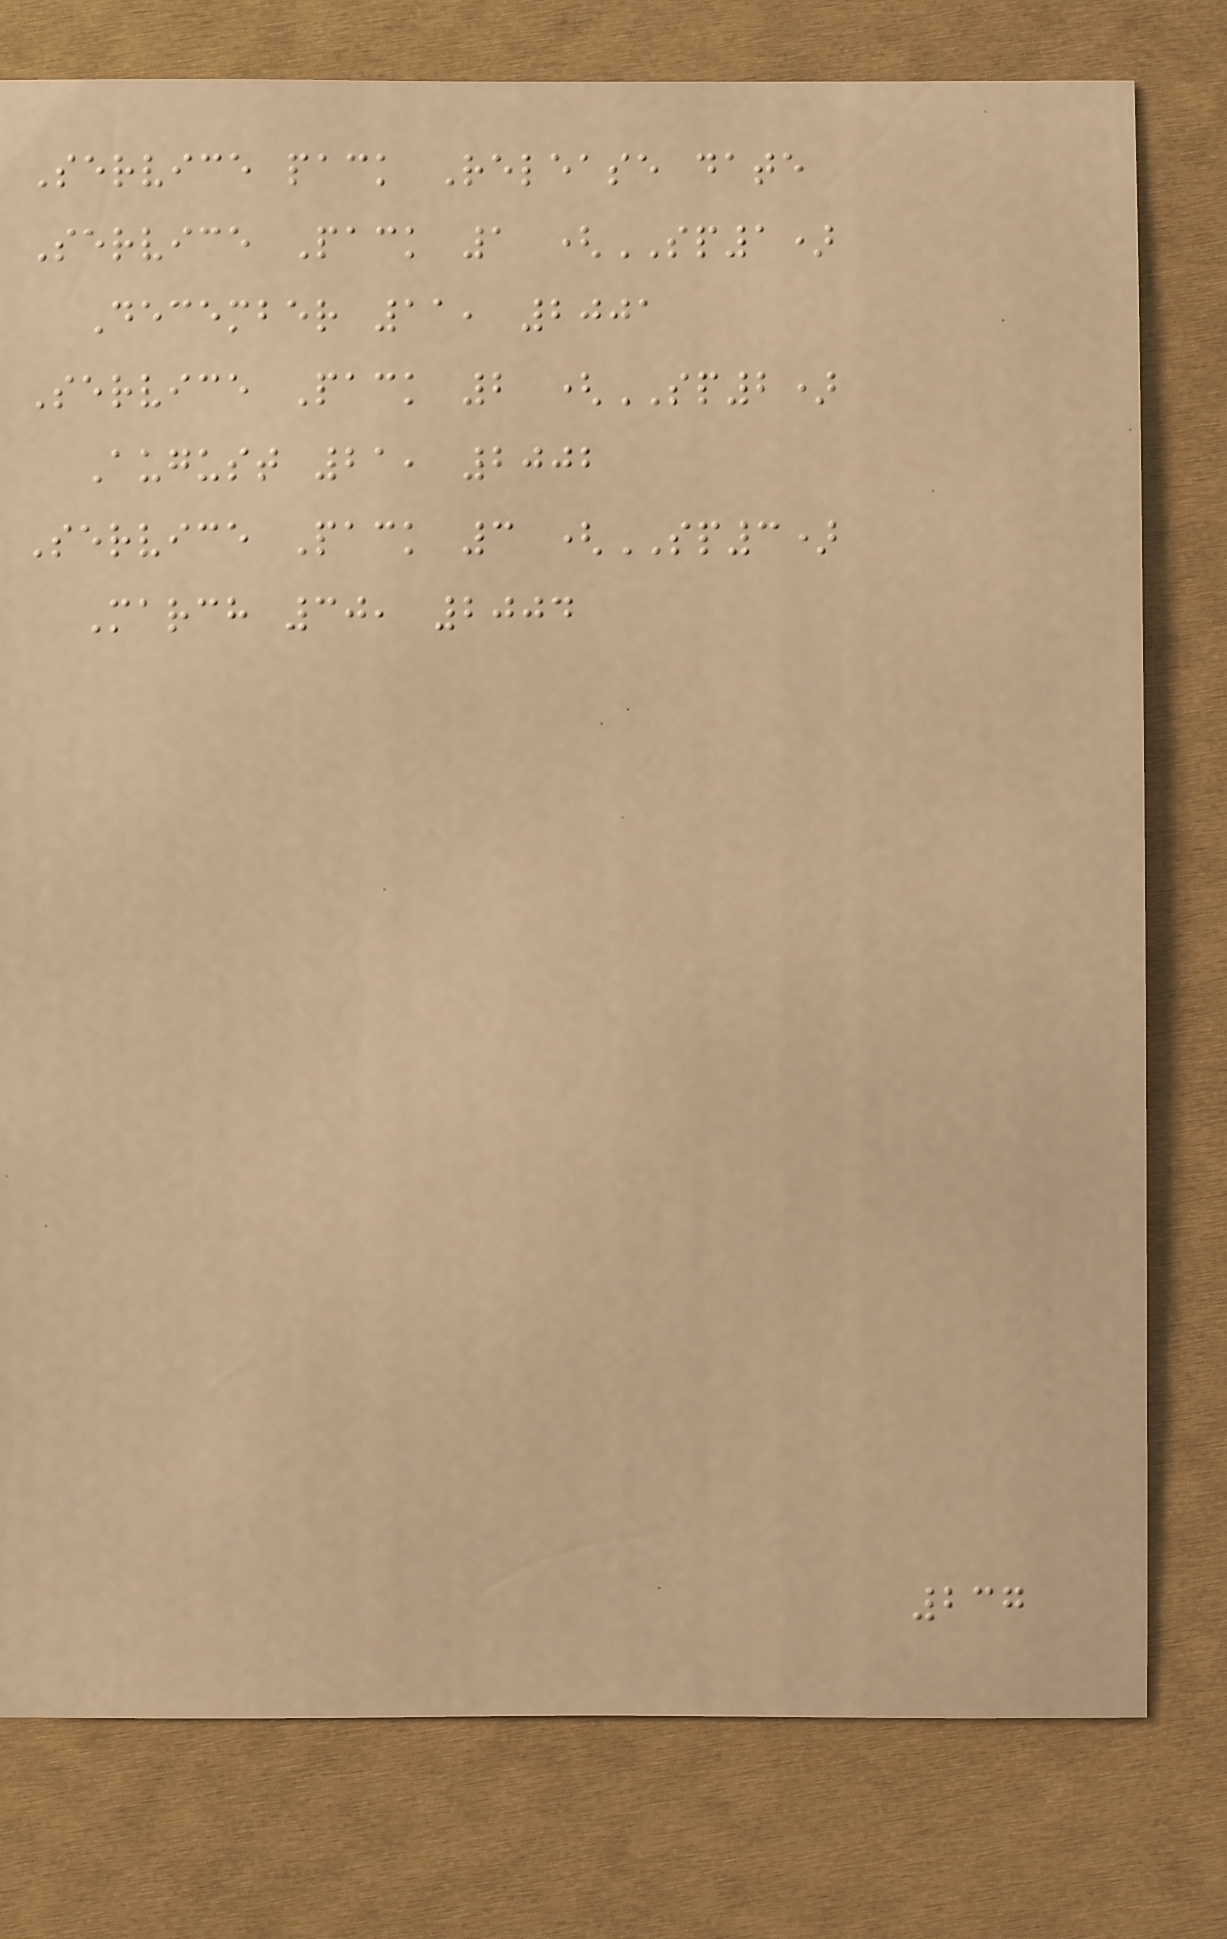Service pack Release date
Service Pack 1 (SP1)
December 11, 2001
Service Pack 2 (SP2)
August 21, 2002
Service Pack 3 (SP3)
March 30, 2004
237
